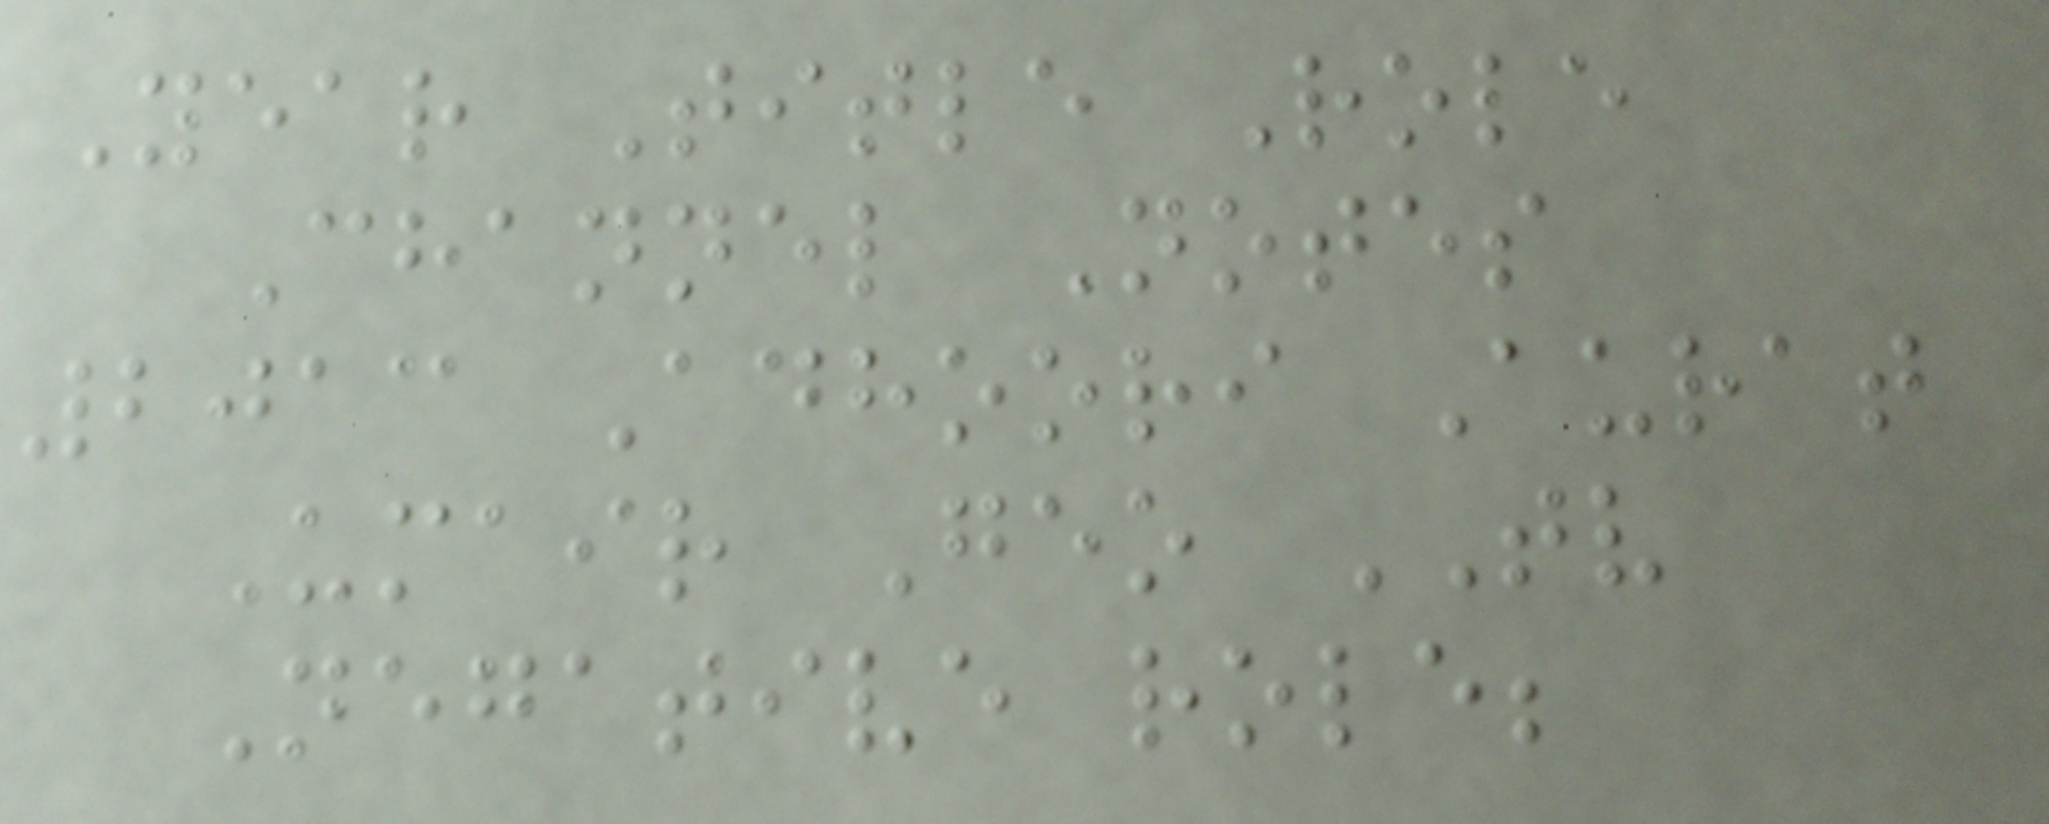Year Title Role
Channel Notes
2013 Adhoori Aurat
Umair Geo TV
Negative role;
